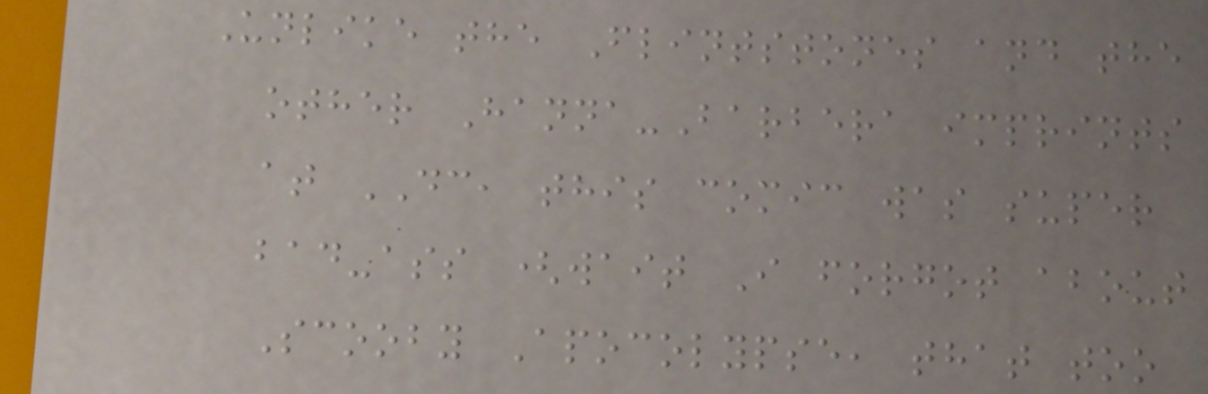Unlike the Flintstones and the
other Hanna-Barbera imprints
at DC, this comic was super
bad-ass (wait I forgot about
Scooby Apocolypse, that too
